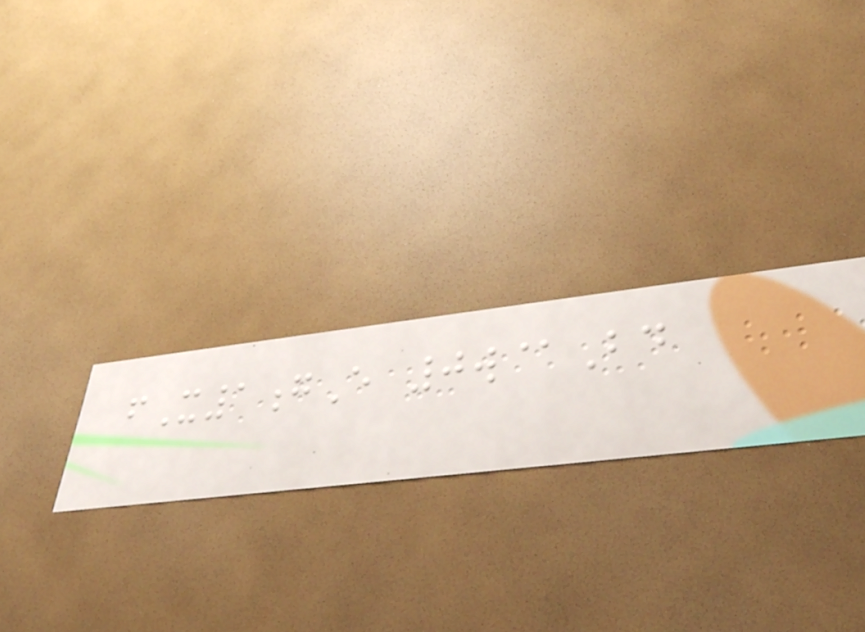fX1gE 0w@Bd
